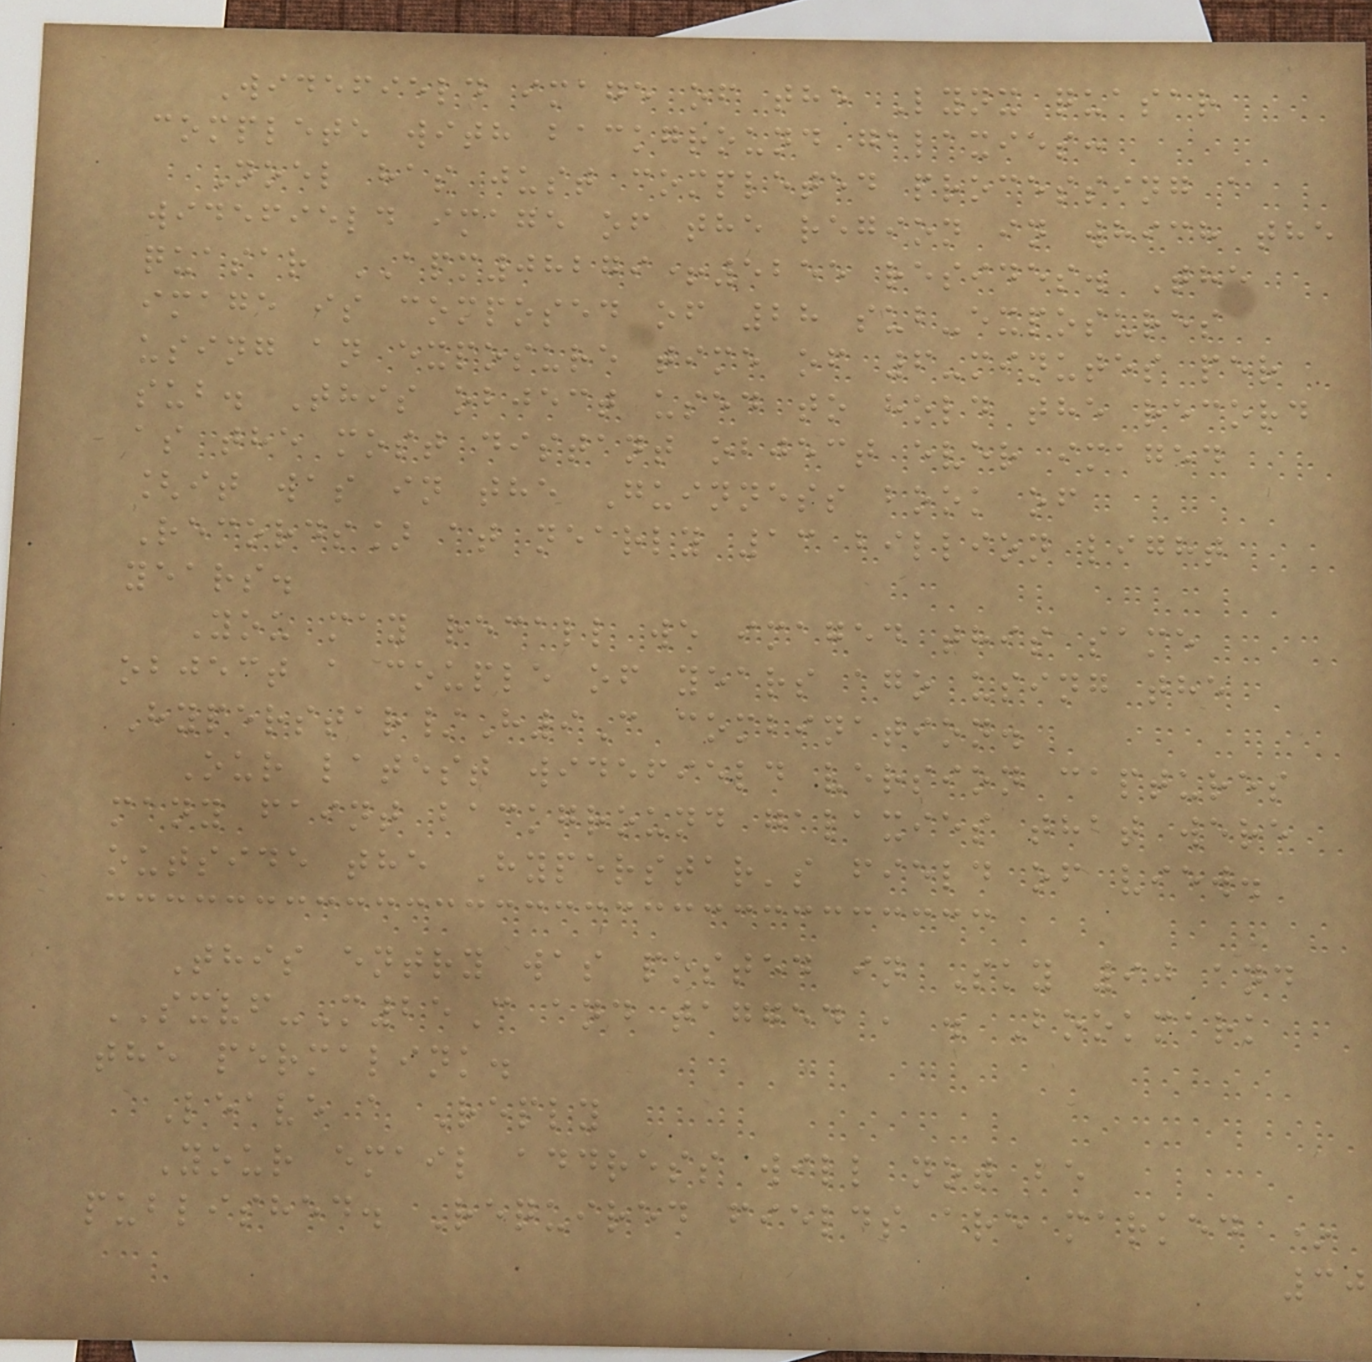Widefield image of the Lynx quasar
complete with background galaxies:
Noel has just completed processing a
widefield image of the region in which the
quasar APM08279+5255 resides. The
image is composed of 28 sub-exposures
using an exposure time of 6-minutes per
sub. This object used to hold the record
as the most distant object ever imaged
[it was in the Guinness book of
Records] at nearly 13 billion light
years.
You may recall we imaged this same
object a couple of years ago using the
Hyperstar/H9C combination.
Our latest widefield version captures
many faint background galaxies that were
outside the Hyperstar's field of view.
This entry was posted in Sky 90 and
SXVF-M25C and tagged , . Bookmark
the permalink.
Leave a Reply
Your email address will not be
published. Required fields are marked *
30
